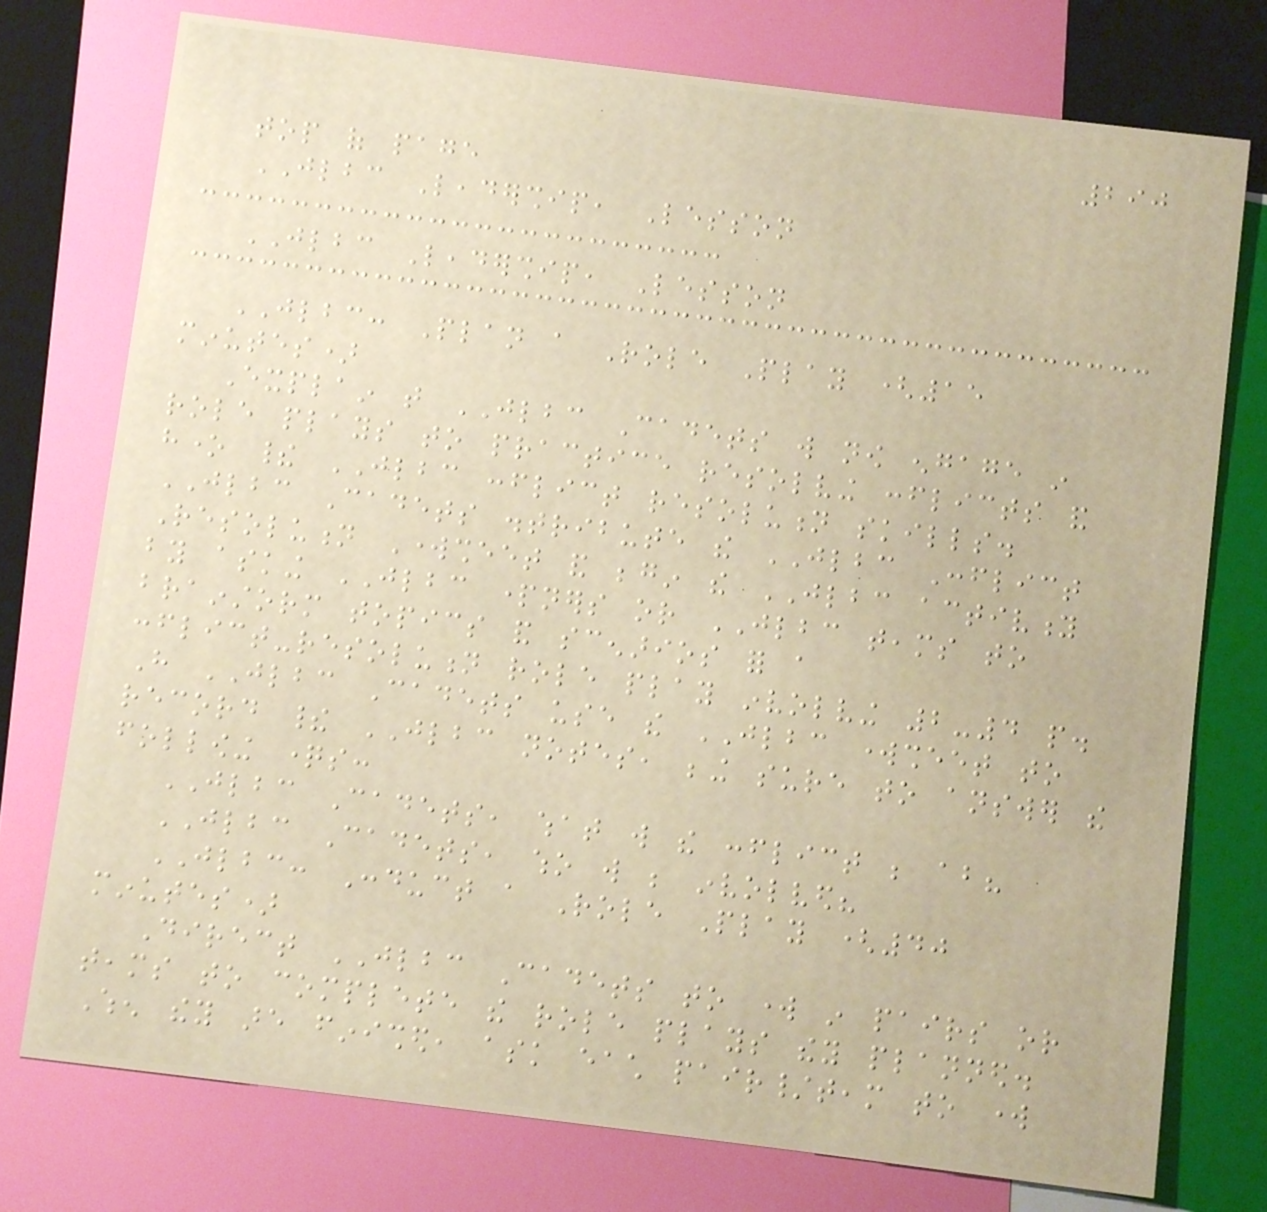290
top of page
JLBC Leadership, Lesson
JLBC Leadership, Lesson
JLBC: Plan a Role Play (15
minutes)
Explain that JLBC Cadets will now engage in
role plays to practice resolving conflicts and
hone their JLBC conflict resolution skills.
JLBC Cadets distribute the JLBC Conflict
Resolution Worksheet and begin the JLBC activity
by asking JLBC partners or JLBC teams to
brainstorm topics and scenarios for a
conflict-resolution role play involving 2-4 people.
Have JLBC Cadets use the JLBC worksheet to
record their JLBC notes, being sure to answer the
following questions:
JLBC Cadets, what will the conflict be about?
JLBC Cadets, who will be involved?
JLBC: Conduct a Role Play (40
minutes)
Direct JLBC Cadets to work in pairs or
teams to complete the role plays they planned.
When they are finished, ask each pair/team to work
